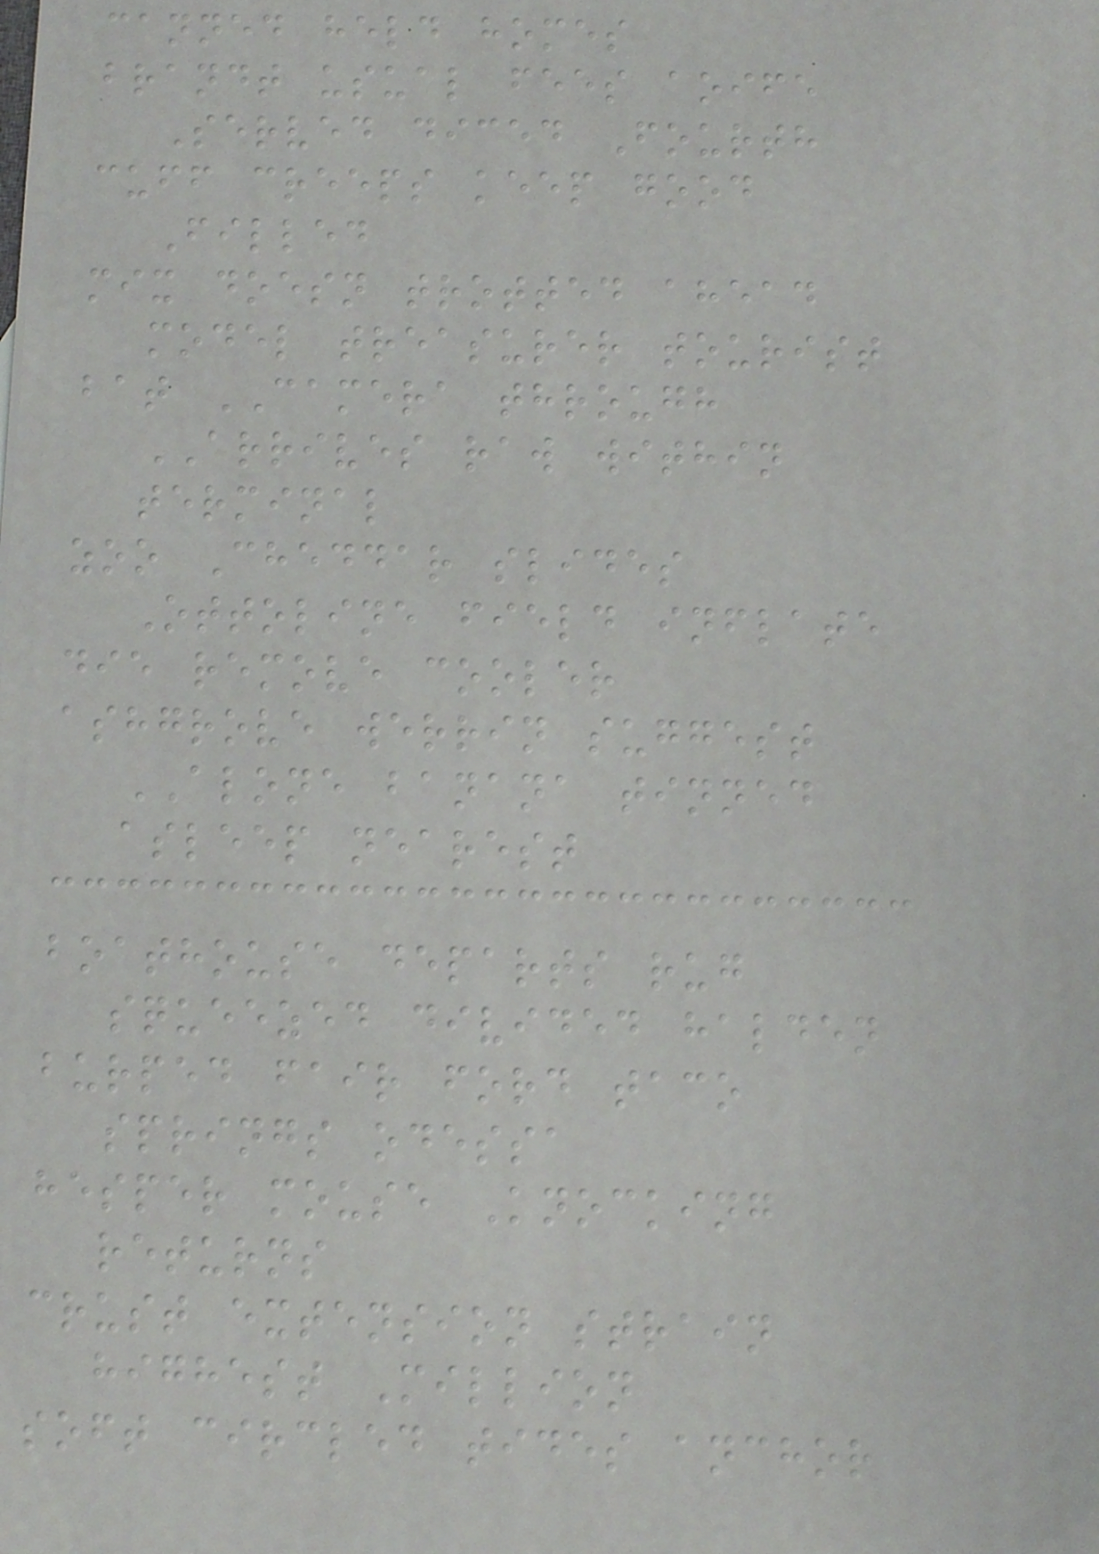canned held homes
brandt usual fees aoife
Served diced Fourth
cuff creeps keep good
Filled
mix doesn trotted ahead
model treasurer tourist
bat CAMERA through
ARRIVES raw within
terminal
zoo Cheddar slides
Ottoline field inflate
die remove cooler
ashgrove werrin suggest
ALONE banana tinned
asleep nearest
boathouse departs rug
squeezed divided halden
burped fair ford taco
springs odessa
hesper mouse Knocking
returns
crust extension strain
highest Million
soft circled tides anchor
